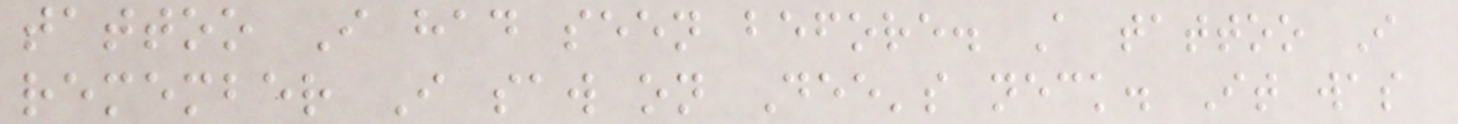tattoo I had seen before. A tattoo I
remember I saw on Dee's neck. It was
